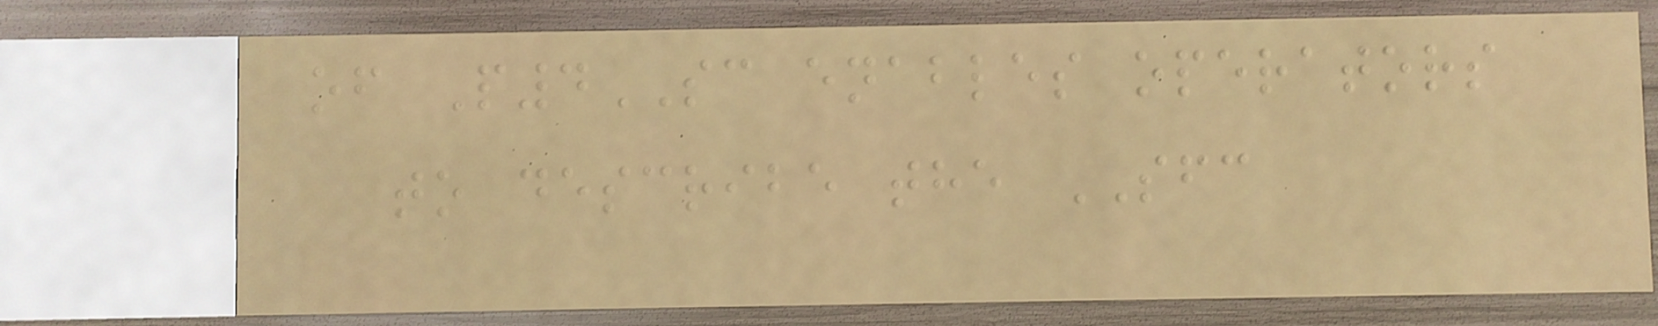of P4SC enables operators
to describe the SFC
